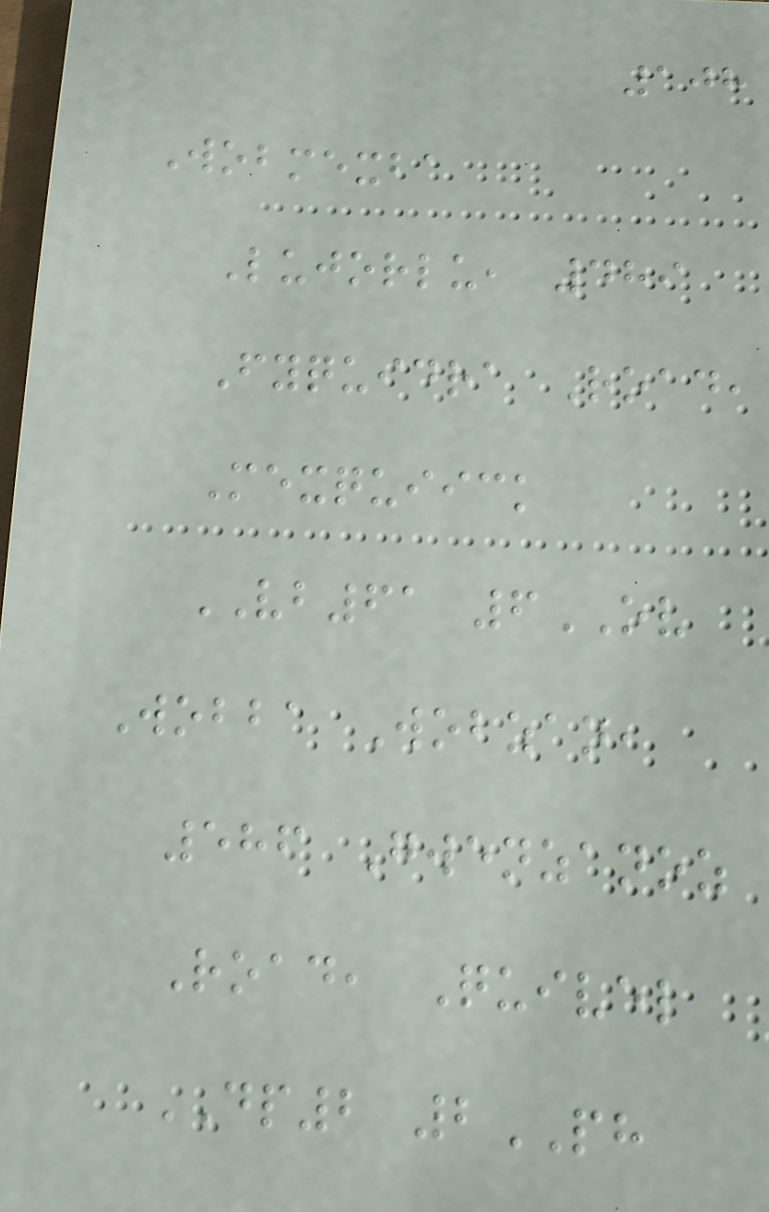108
Wobmexba
Lujorlu, 489
Fyquidra Road,
Mexquiick
VB61 6OV
Wobba Wobzan,
586 Gwenzanoz
Road, Quivel
DP2 2PH
